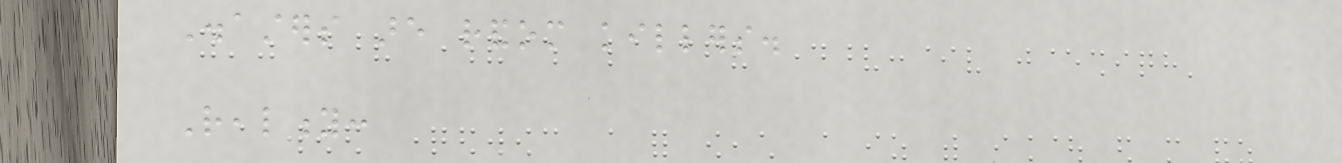Disasters are random killers.
Reality:
